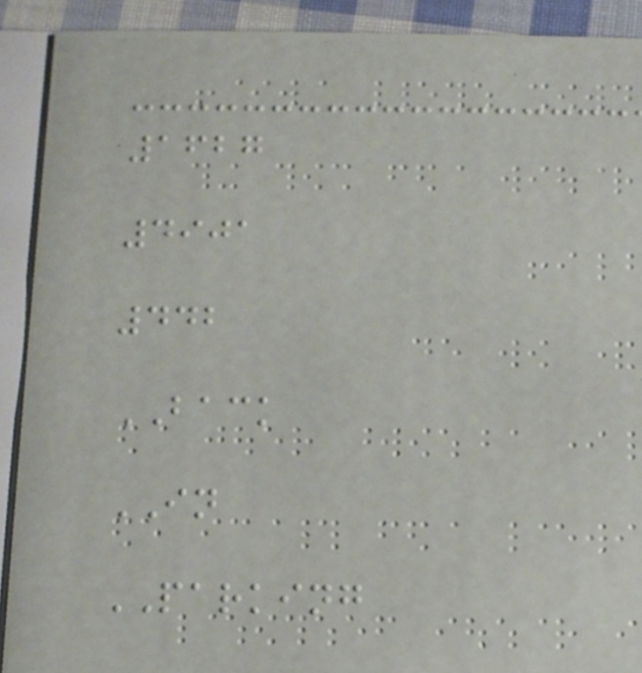1627
4901
442
BACK
IN
PARKING
